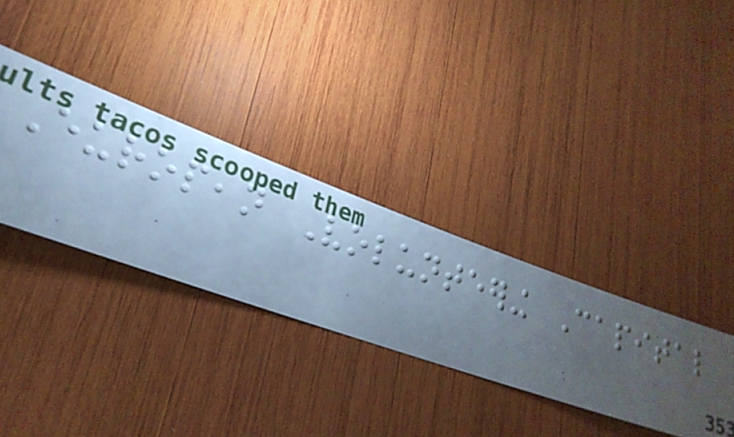European Volunteering Capital
